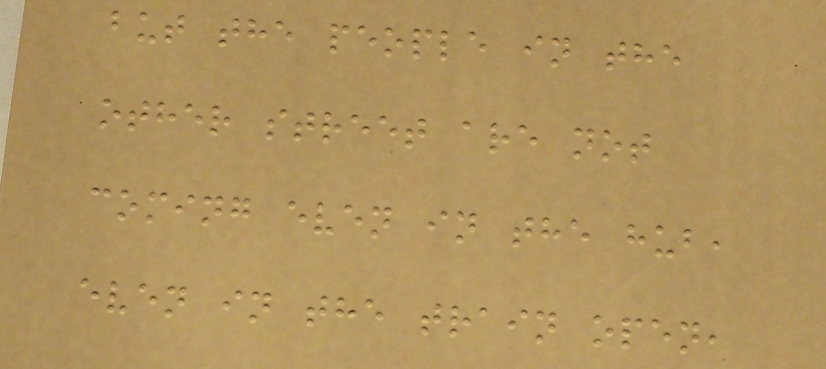but the people in the
other street are not
coming even in the hub,
even in the train open,
